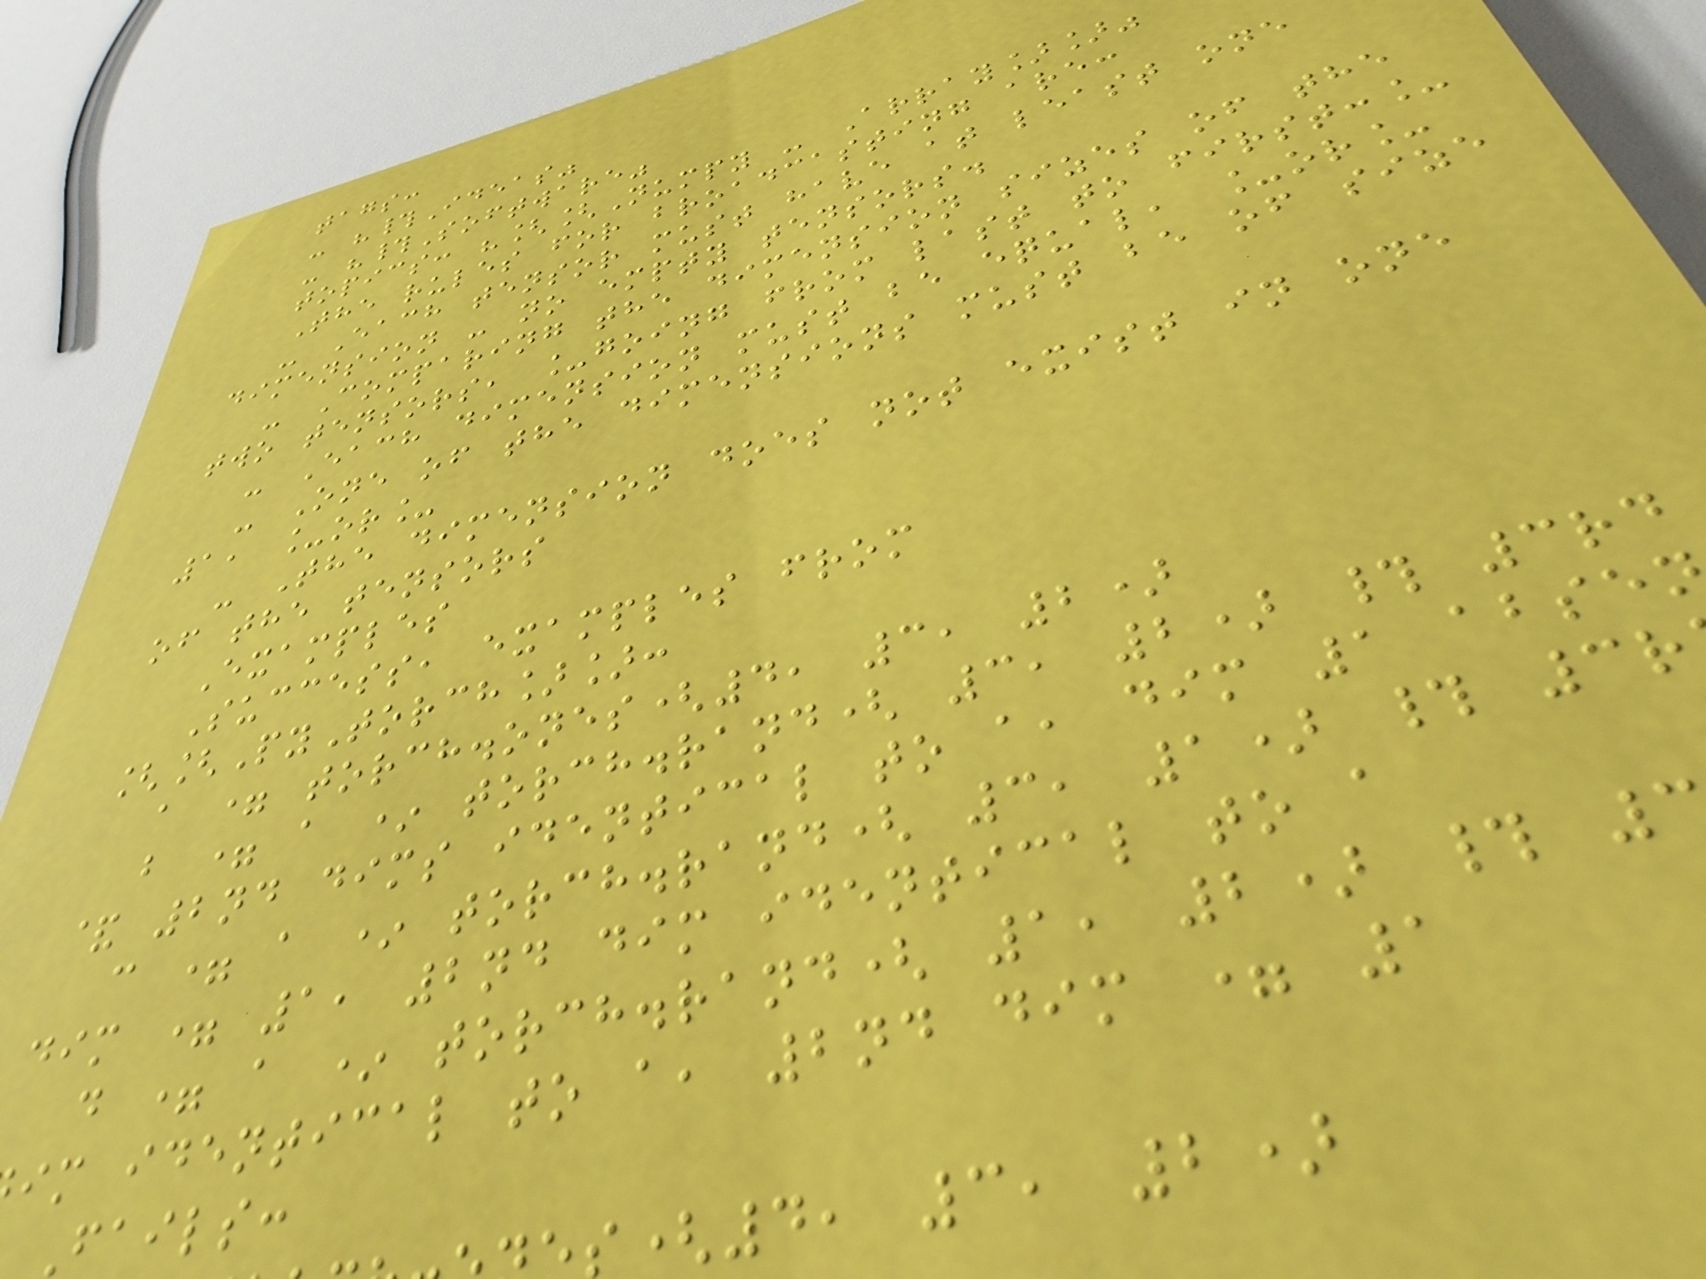tags:
- "#Ideas"
- "#Software"
topics: "[[Numpy - Array]]"
The rules for broadcasting are:
- Each tensor must have at least one
dimension - no empty tensors.
- Comparing the dimension sizes of the
two tensors, _going from last to first:_
- Each dimension must be equal, _or_
- One of the dimensions must be of size
1, _or_
- The dimension does not exist in one
of the tensors
Examples
Success, examples from
[[PyTorch]]:
a = torch.ones(4, 3, 2)
b = a * torch.rand( 3, 2) # 3rd
& 2nd dims identical to a, dim 1 abse
c = a * torch.rand( 3, 1) # 3r
dim = 1, 2nd dim identical to a
d = a * torch.rand( 1, 2) #
im identical to a, 2nd dim = 1
Fails:
(4, 3, 2)
